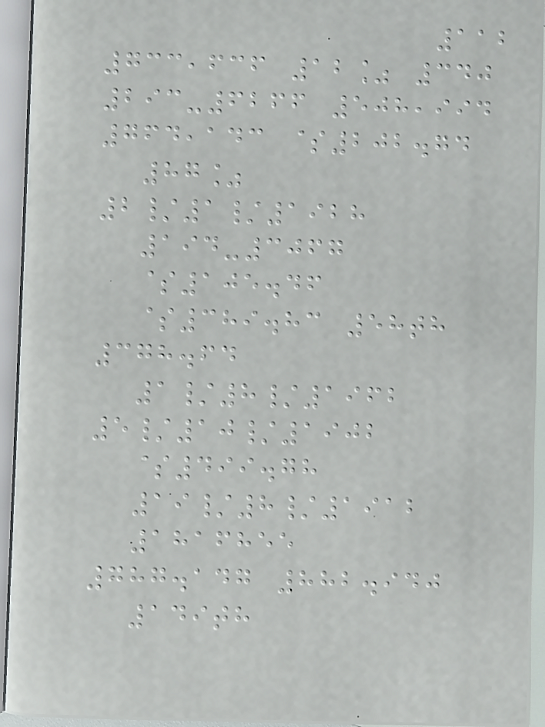112
733,636 12% 340
293-6266 508,994
764,143 $202.74
87%
2/1/1928
194-3067
$105.46
$389.83 58th
378.64
1/8/1962
5/10/1902
$499.78
19/8/1912
1816855
787.147 882.940
149th
